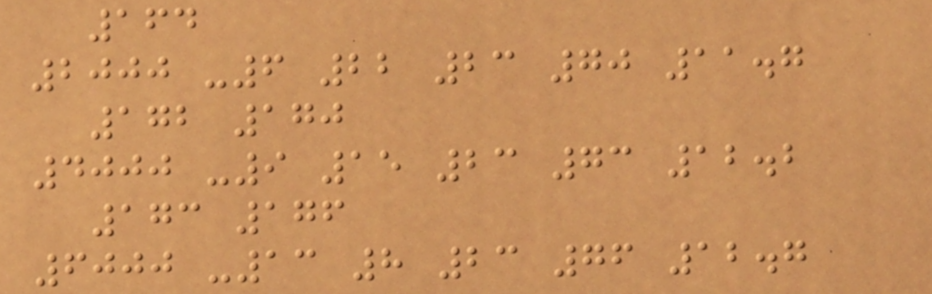164
2000 -6 22 23 70 11.7
172 170
4000 -9 15 23 73 12.2
173 176
6000 -13 8 23 76 12.7
